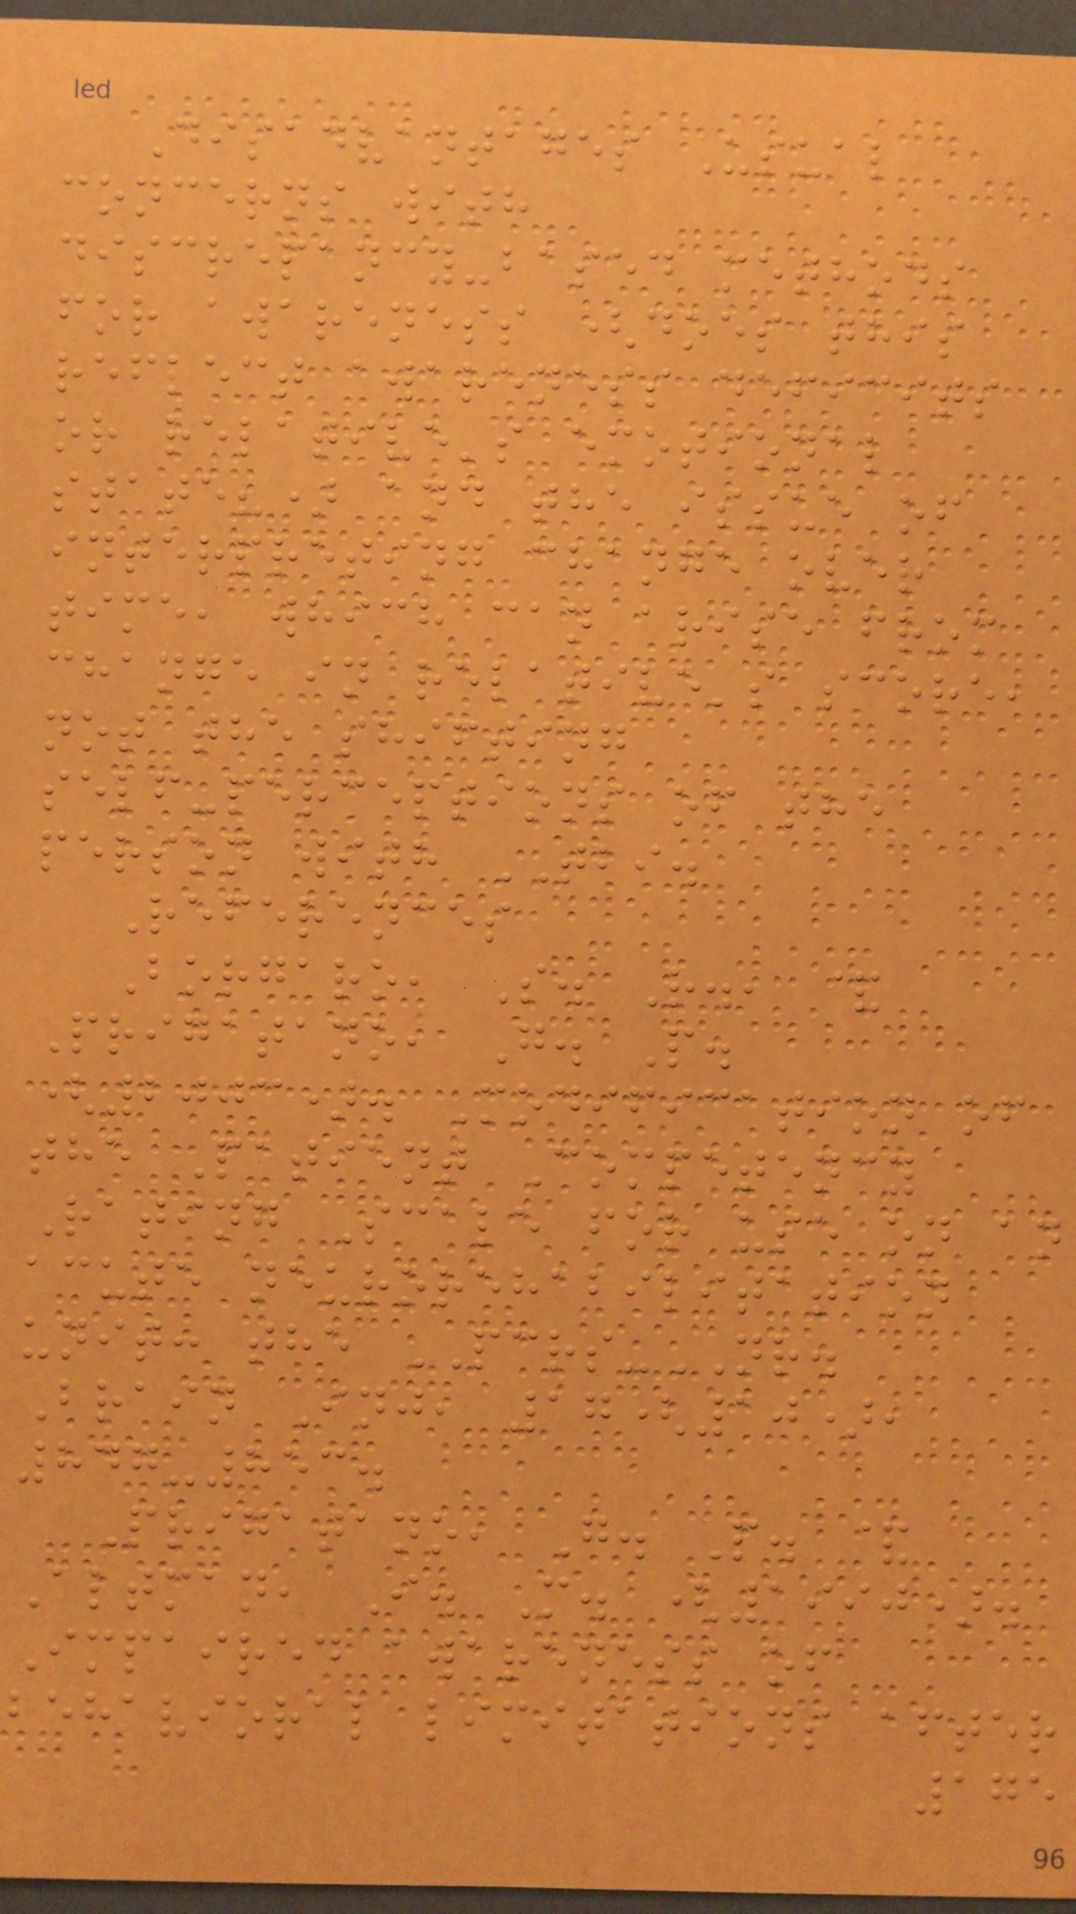Disadvantages Usual
concerns with
discrepancy-based methods
for awareness (does this
reflect awareness deficits
or relative's emotional
state?) and the issue of
interpreting change over
time, which can arise from
change in relative's score,
not the shifting
self-perceptions of the
person with TBI.
References
Borgaro, S. R., &
Prigatano, G. P.
(2003). Modification of
the Patient Competency
Rating Scale for use on an
acute neurorehabilitation
unit: the PCRS-NR.
Brain Inj, 17(10),
847-853.
Prigatano, G. P. &
Altman, I. M. (1990).
Impaired awareness of
behavioral limitations after
175
